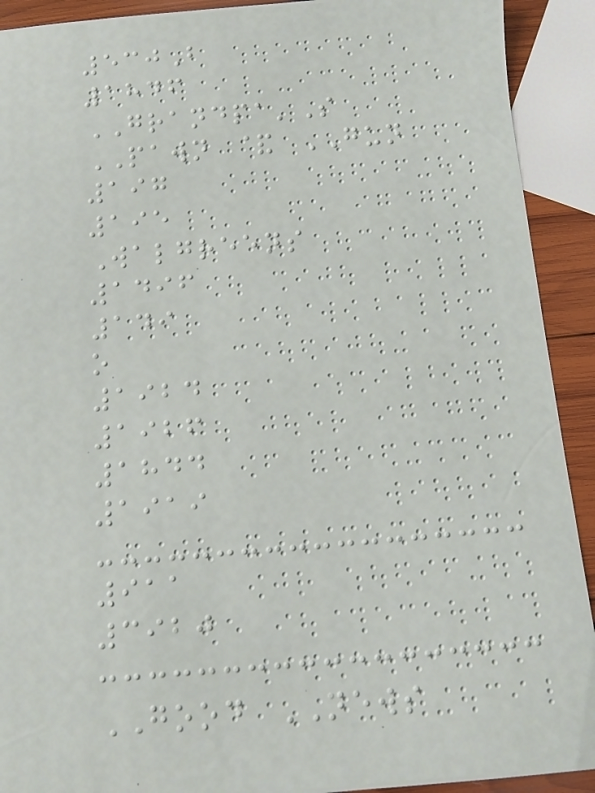530B
1846
GRANDPA'S
PAWN & GUN
197
195
Walgreens
1496
149
o
1924
1926
1844
1919
911
3920
GOOD NEWS
